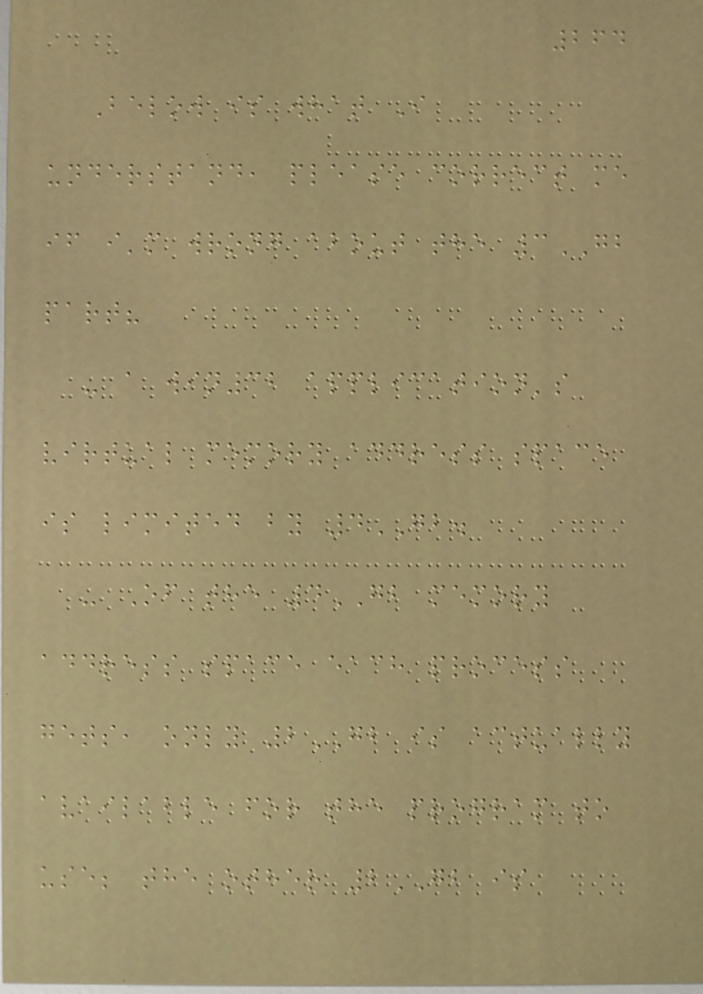264
Below is what I
understand, please correct me
if i'm wrong about the 3GB
part?
- a win32 application's
virtual memory address space
is limited by 4GB.
- Of the 4GB memory
address space each process
gets, only 2GB is actually
available for the program to
use; the other 2GB is
